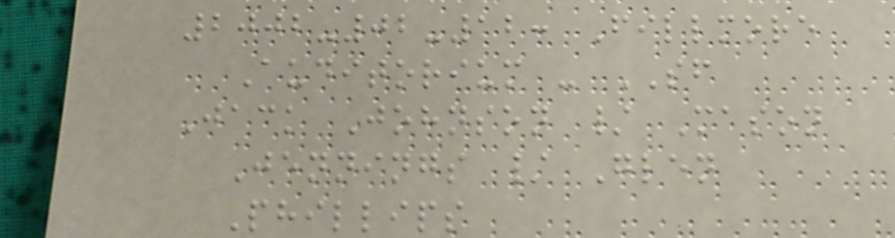2002-02-12: Fillmore
Auditorium - SF
Jack Johnson / Mason
Jennings / Glen
Phillips
